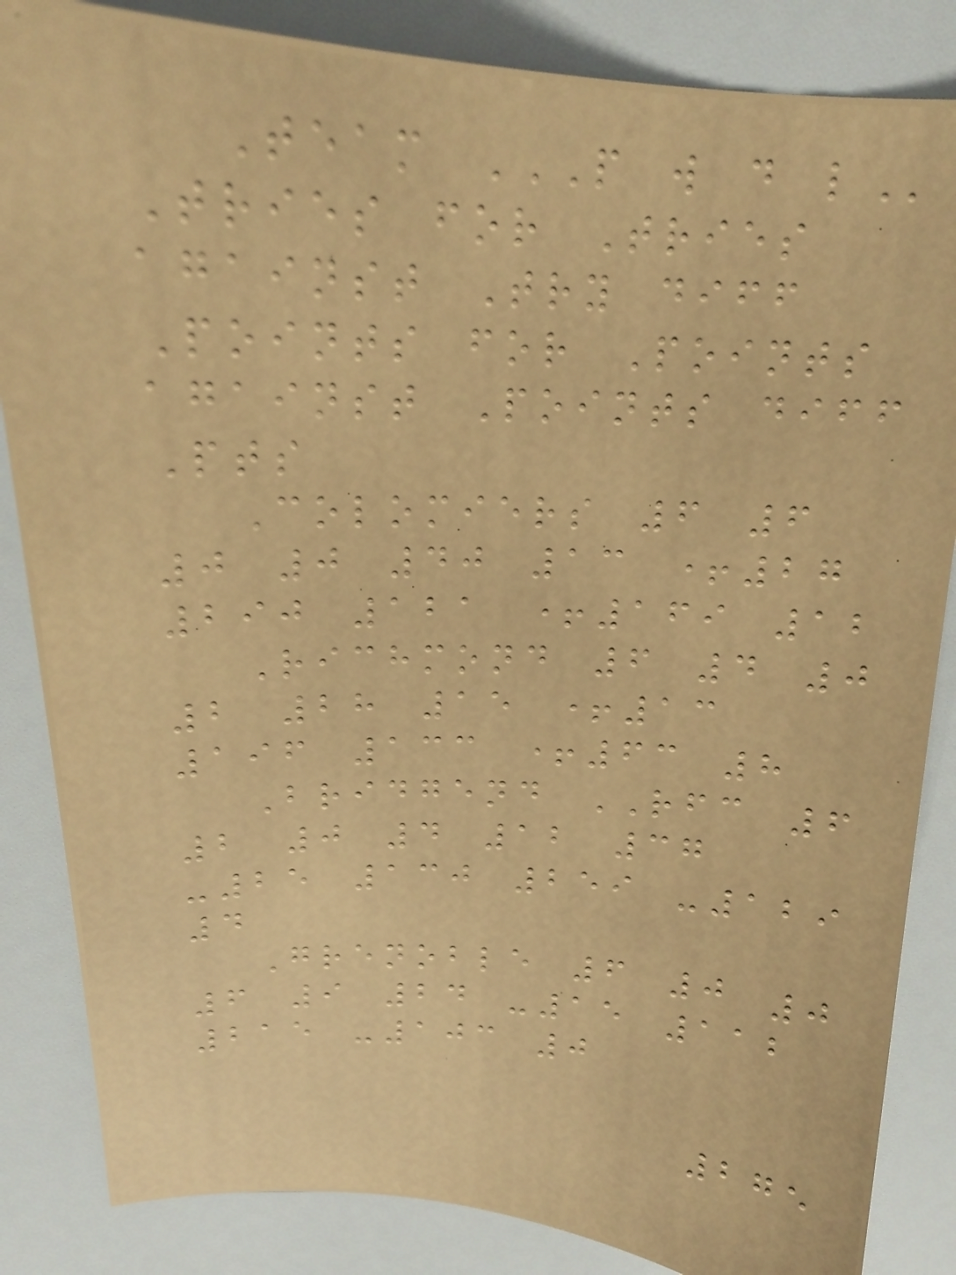Team P W D L
Tries for Tries
against Try diff
Points for Points
against Points diff
Pts
Colomiers 6 6
0 0 40 13 +27
290 121 +169 12
Richmond 6 4 0
2 28 15 +13
196 133 +63 8
Bridgend RFC 6
2 0 4 12 37
-25 130 259 -129
4
Grenoble 6 0 0
6 9 24 -15 112
215 -103 0
275
